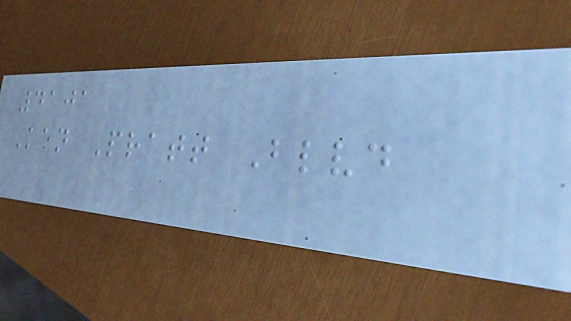4101
Ken Pratt Blvd
